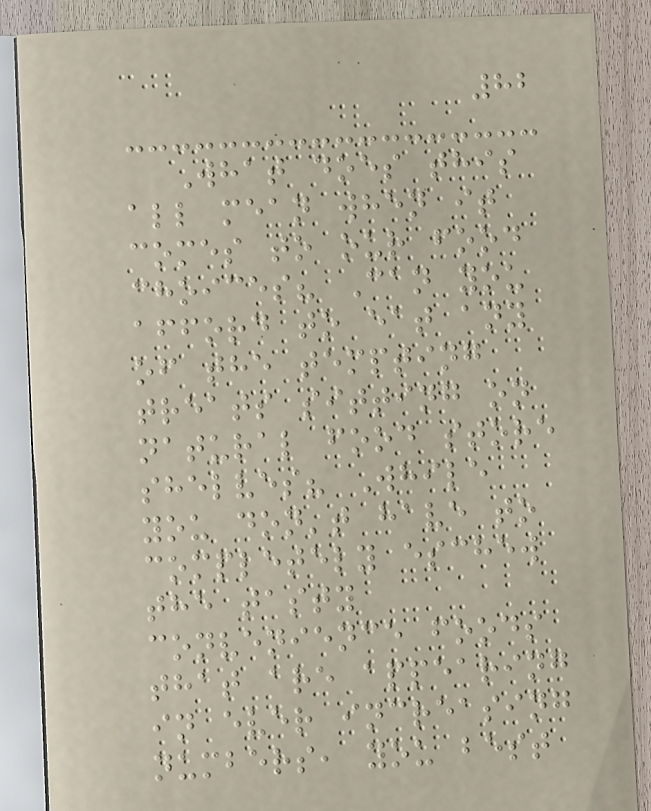82
What does this
all mean when it
comes to our food
choices? Can you
afford to eat any
of the tempting
treats sitting on
natural food store
shelves? While
you don't have to
completely eschew
the tasty
convenience foods
that are appearing
in ever increasing
numbers, you best
